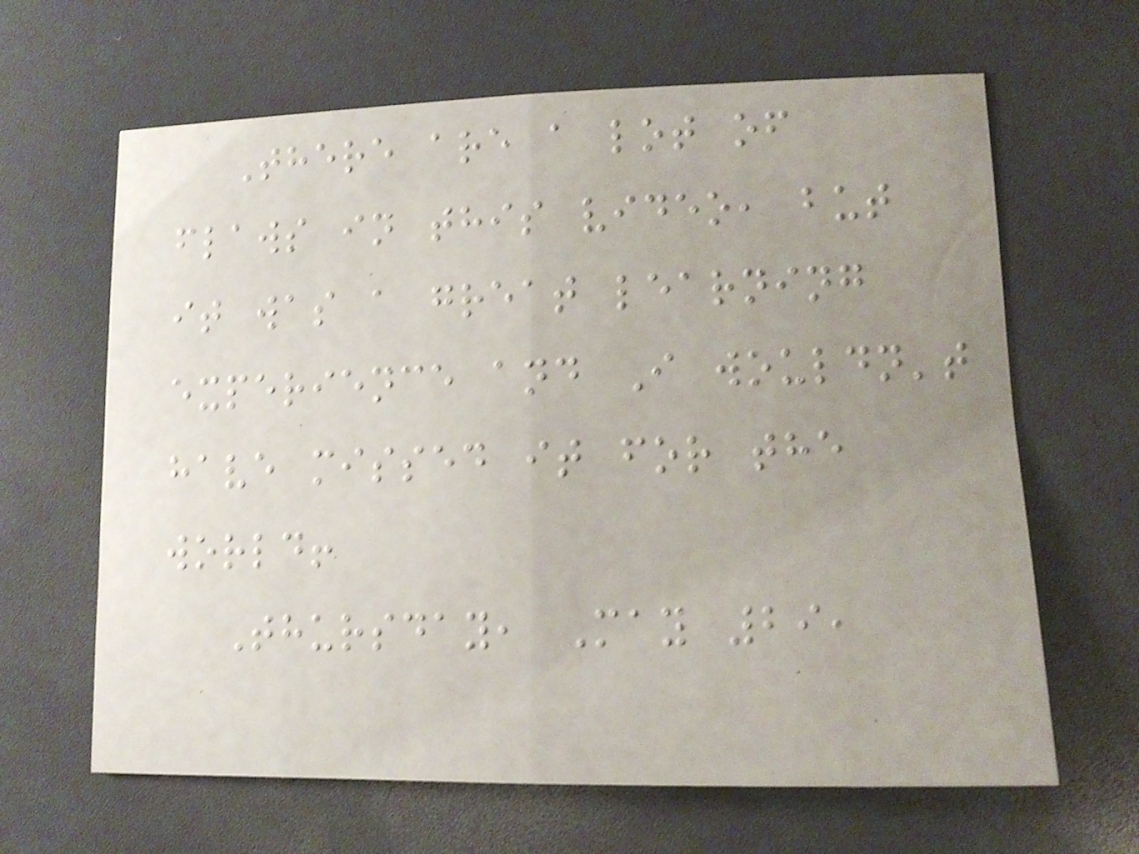There are a lot of
flaws in this video, but
it was a great learning
experience and I wouldn't
have missed it for the
world!
Thursday, May 29,
